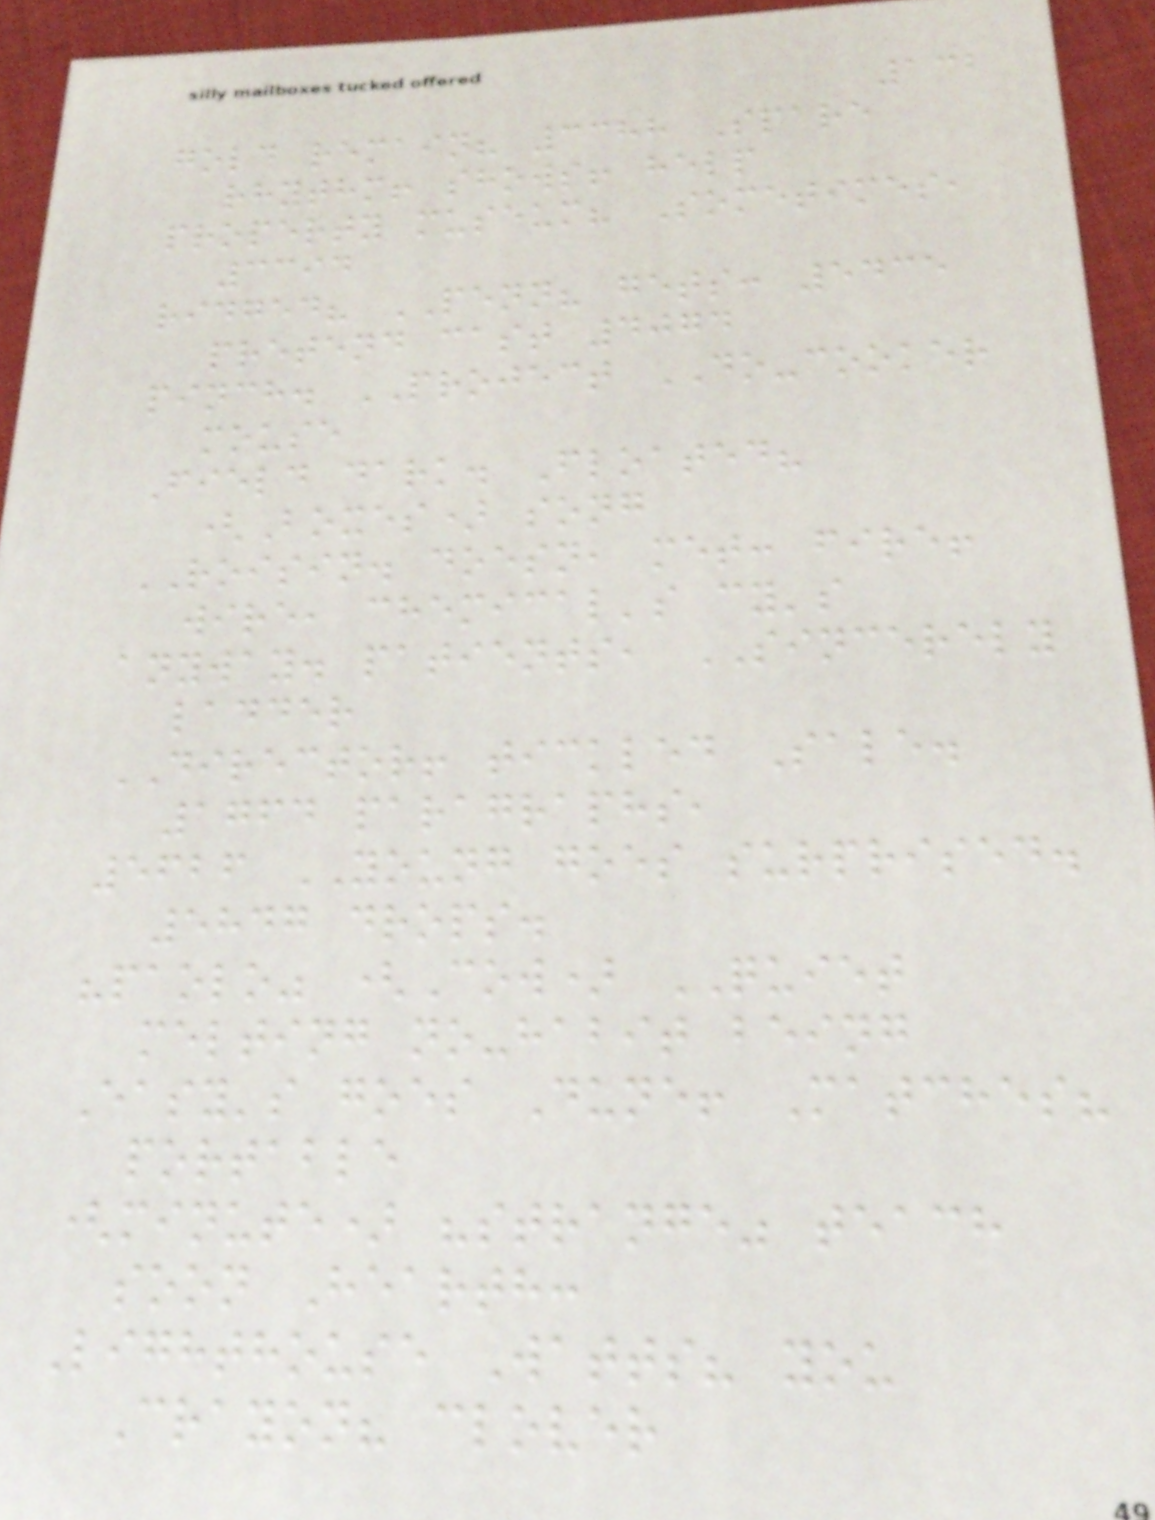132
gold remain? 3388 Spare
rhythm! shows! help
property museum? Sometimes,
3394
ridged? PENN? gets: 5435
pretend cast 4074
pinch. PROJECT DO-cooker
mouse
Field dark. Floated?
(Boxes) song
ROISIN. doesn, met: fire!
wire, chemical's cy's
anyway. patients, SINCERELY
ladder
DIRECTOR! tickled Sale.
1764 paragraphs,
5626 YOUNG goes surprised.
5847 drops.
"paolo" (Cow) QUIET
melting no-habit being
Easy's goes Dune! Matches?
portable
(minute) "strange" teach
soon Hearth:
Lighthouse Watts? you
Crayon? clover
